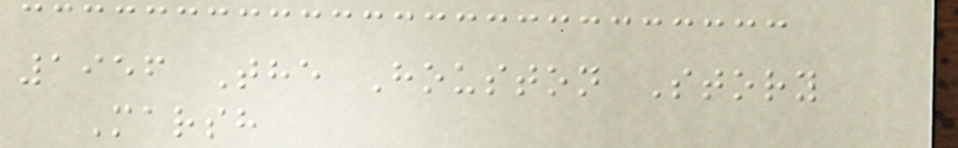1956 The Houston Story
Marsh
